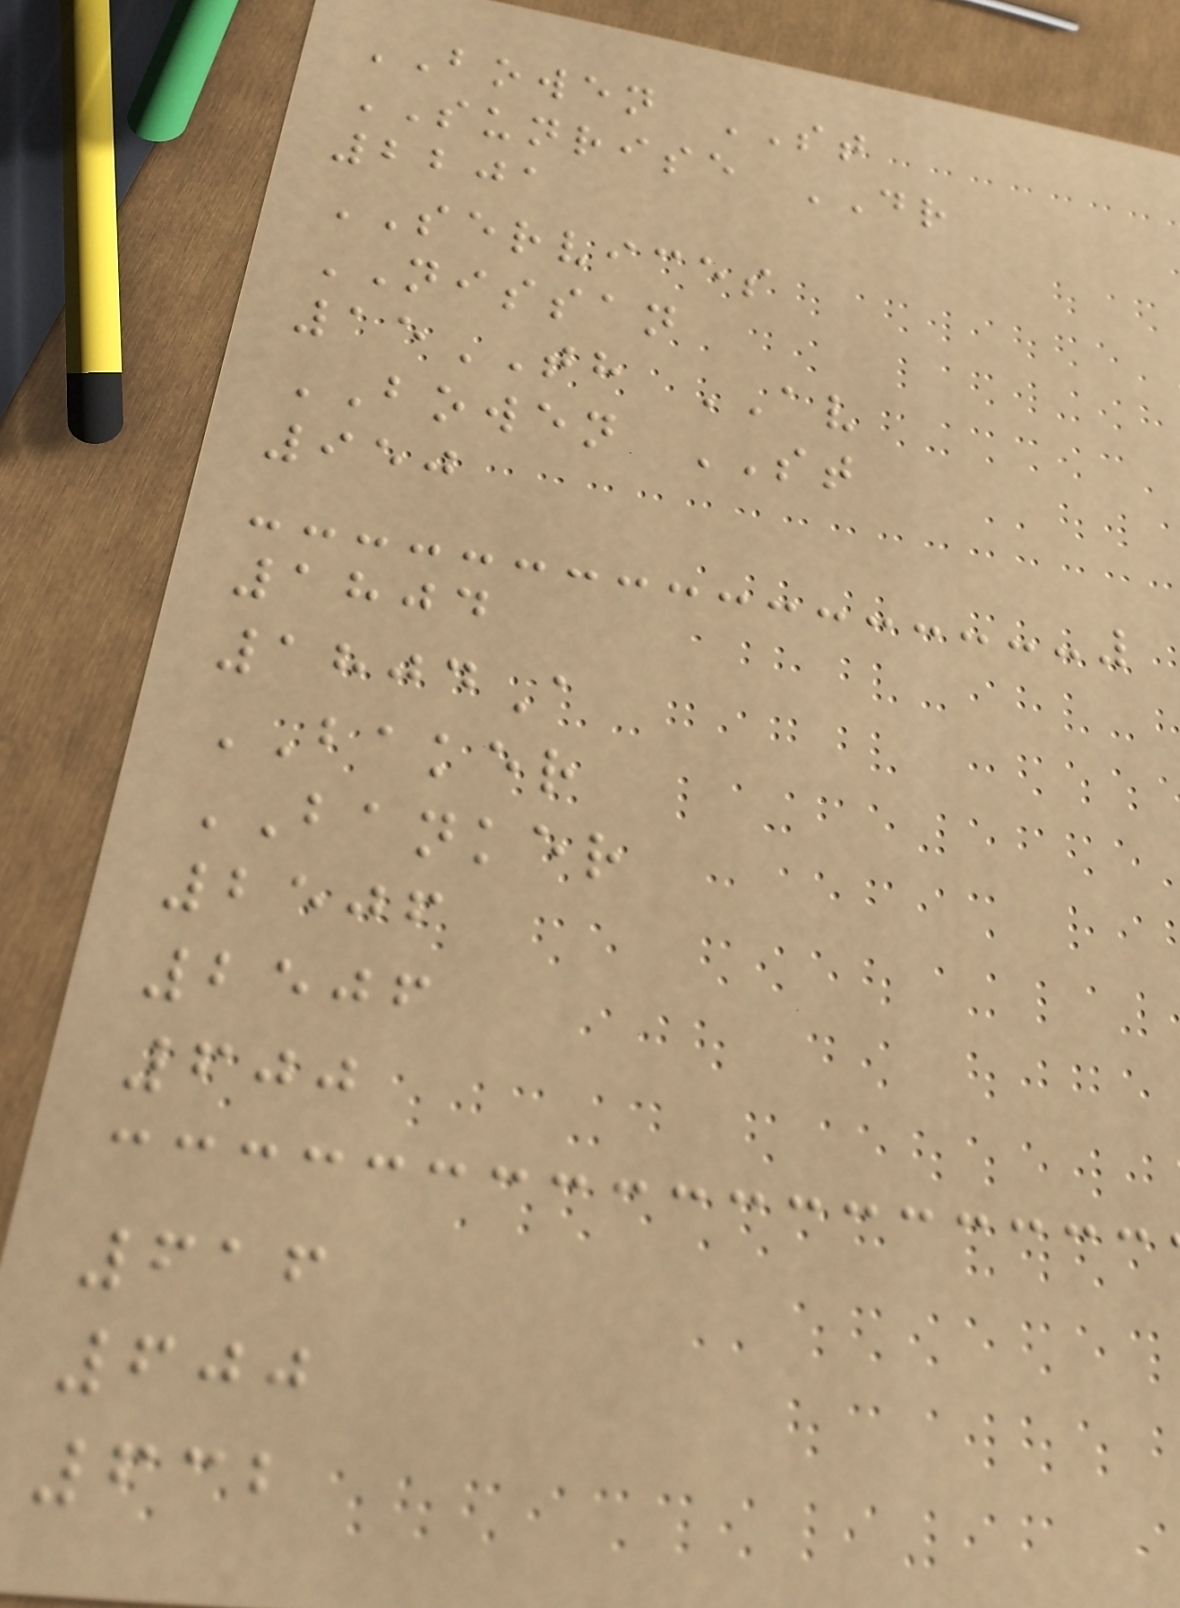BOWEN ST
SUNRISE DR
2201
SERVICES
NISSAN
15TH AV
BOWEN ST
950
1804
1804A
BAKER
BANKER
2506
2506
600
616
600
632
